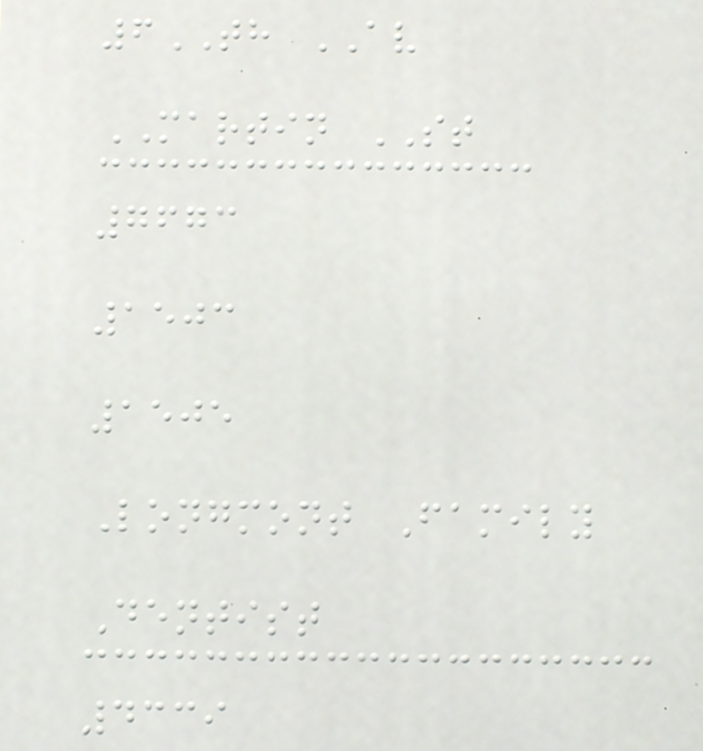6TH AV
MARTIN ST
7673
1503
1505
Longmont Family
Dentist
4339
